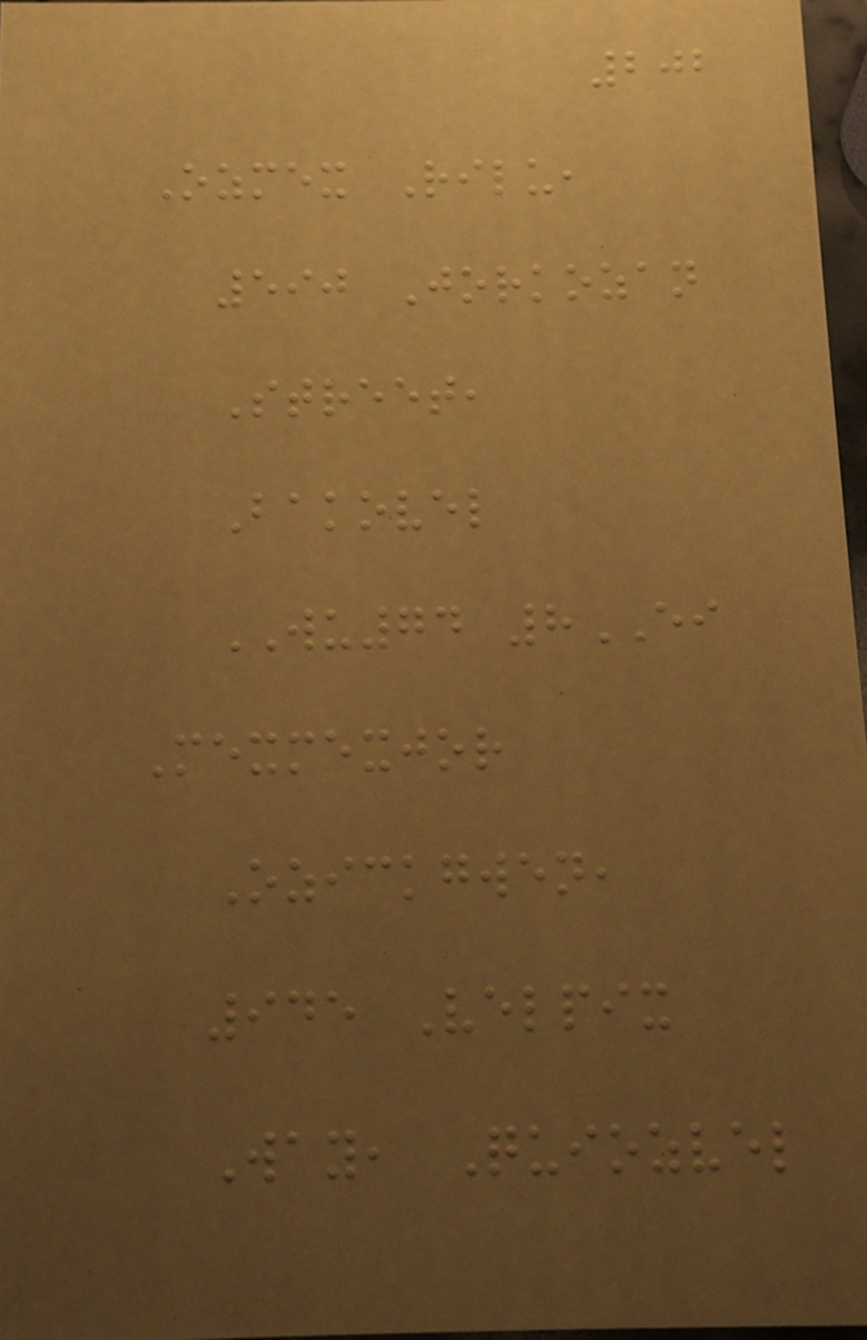202
Ozmex Rilu,
590 Jorkozan
Street,
Bakovel
WU74 8EI
Mexmexjor
Ozickgwen,
945 Velpix
Way, Quiozvel
